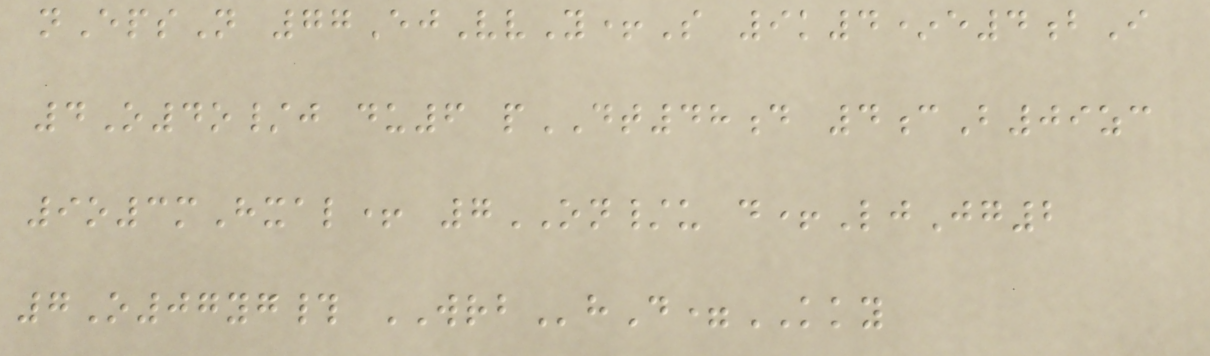nEpsN 77EjVvY+S 9k4*e4bI
4O4o/j du6 pDT48d 4cB09zc
9o3mHxal+ 7ON/u d+LjJg2
7O07yg# WRBhD=KKY
